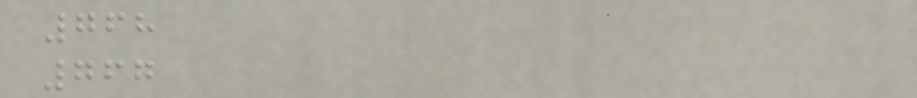768
767
